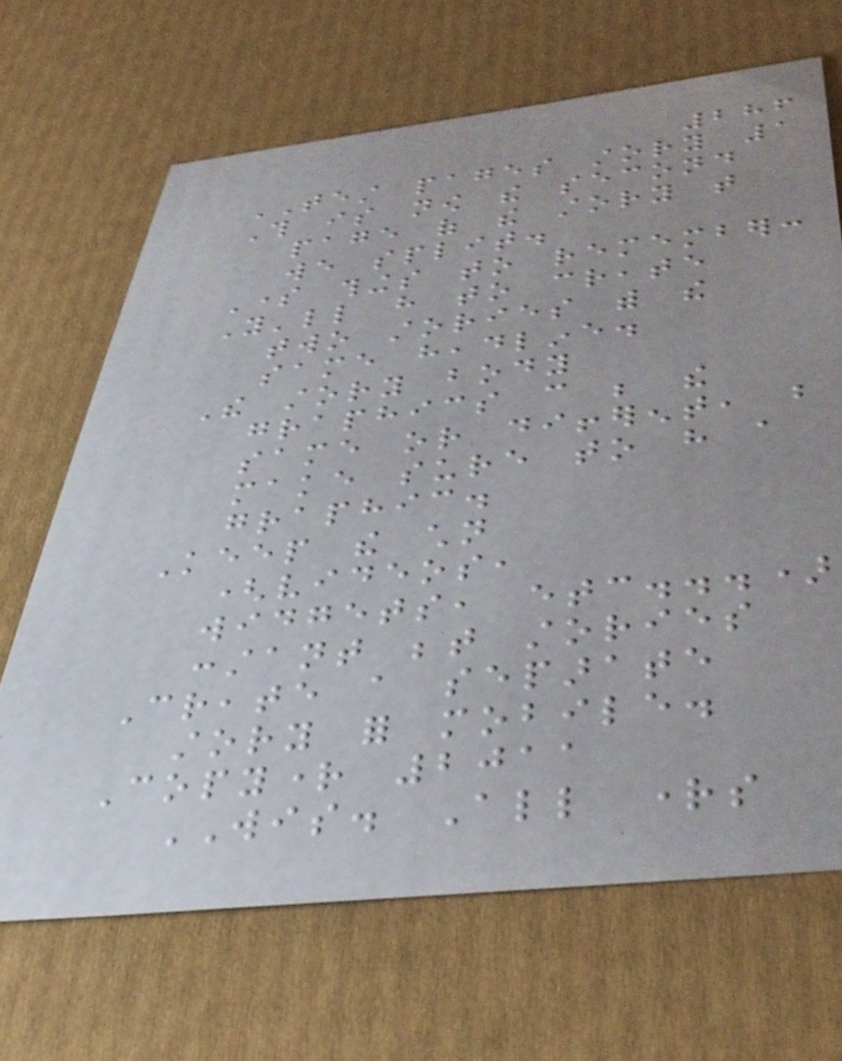286
TEST pages story 1
This is now the second
page of the story that
we split.
Some things to remember:
You'll have to create
two stories with the
same headline.
The story body
graphics can be the
same or different, but
make sure to have a
graphic.
Keep the children
(videos,
widgets, etc...)
constant between stories
Create a separate
story for mobile.
Copyright 2011
WIS. All rights
